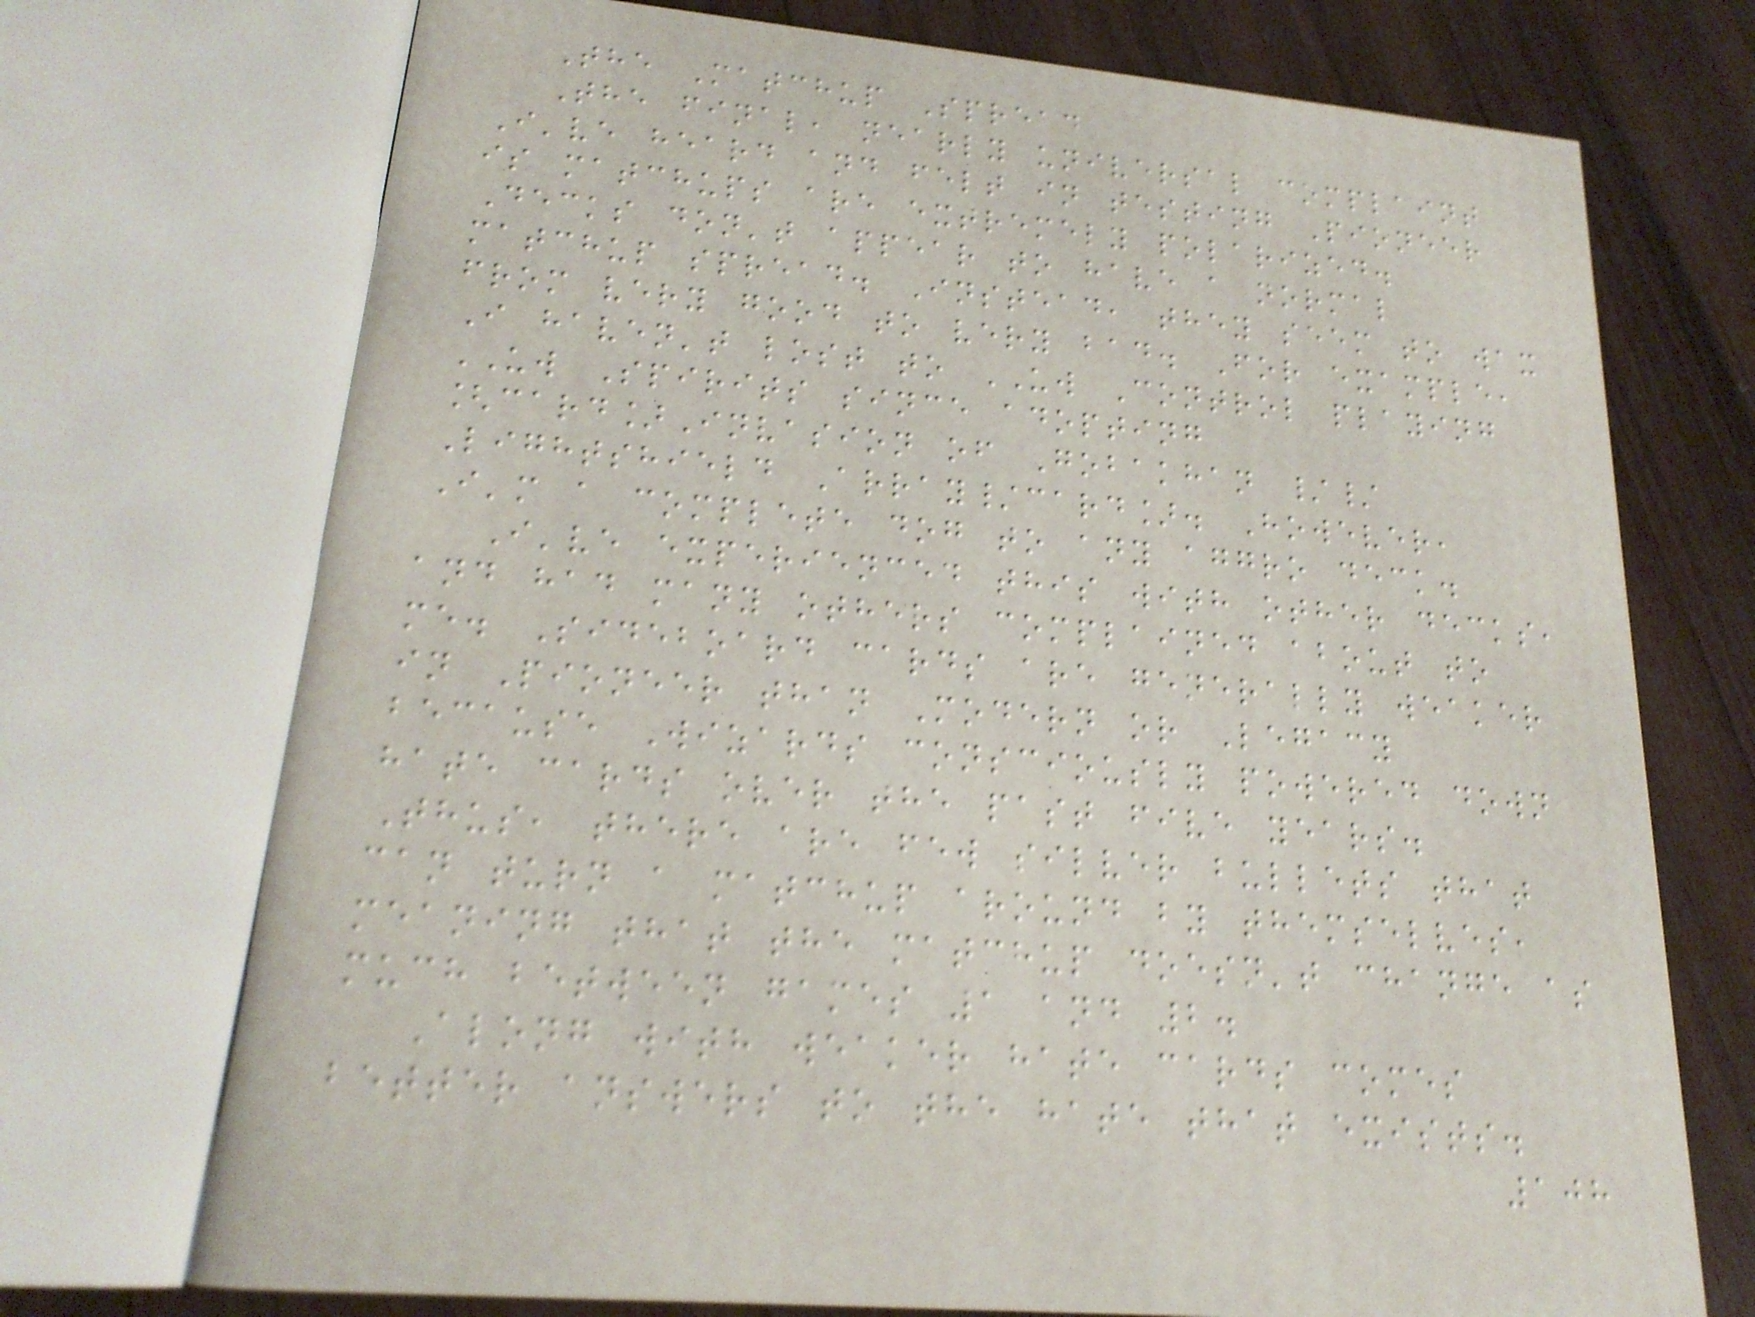The Matchup Spread
The final, nearly universal complaint
I've heard and felt in testing Pioneer
is matchups are extremely polarized.
Decks don't appear to have a normal
matchup spread. Instead, they seem to wax
from very good to very bad. For example,
I haven't lost to UW Control playing
UW Spirits since adopting
[card]Invasion of Gobakhan //
Lightshield Array/card]. However,
I'm a complete dog to any aggro deck.
I've experienced this with other decks,
and had many others complained about to
me. Sideboard cards are generally weaker
in Pioneer than Modern or Legacy
because Wizards consciously powered down
hate cards over the past five years.
Thus, there are few silver bullets that
can turn a matchup around by themselves,
meaning that the matchup doesn't change as
much between games 1 and 2.
Along with weaker hate cards comes
better answers to the hate that exists.
108
